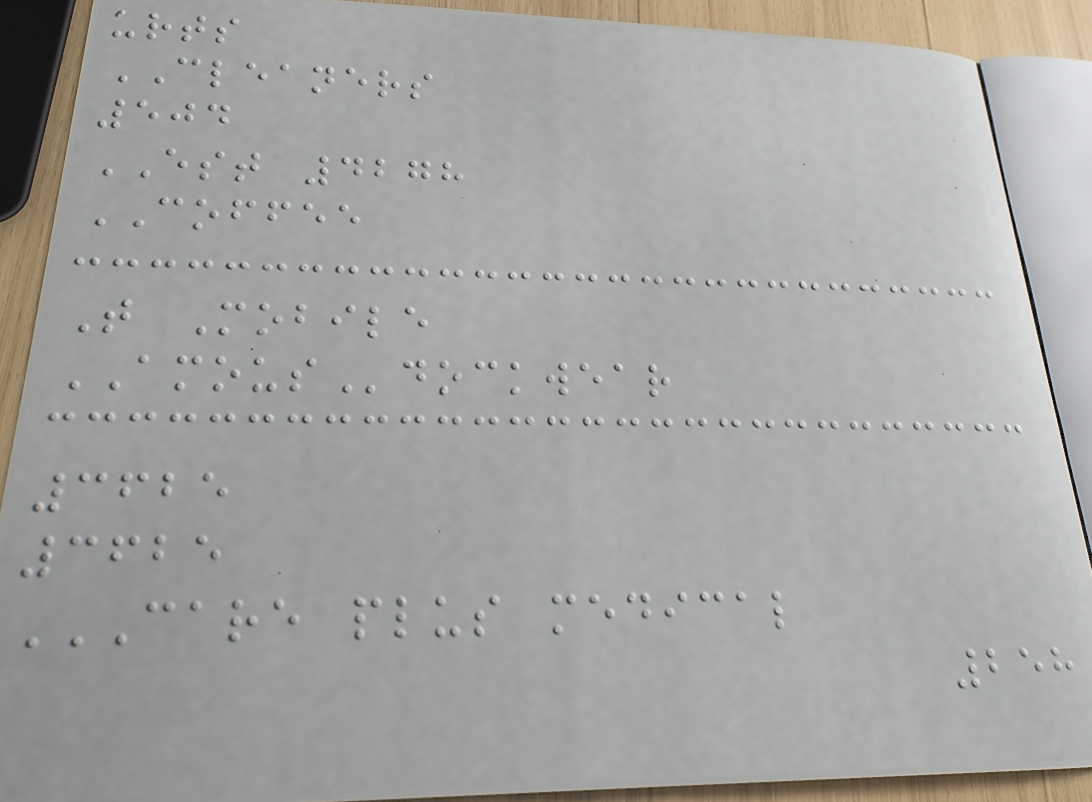urts
CLEANERS
504
EST 4278
COFFEE
T Mobile
AMOUSdockwear
3625
3625
CARE PLUS MEDICAL
258
